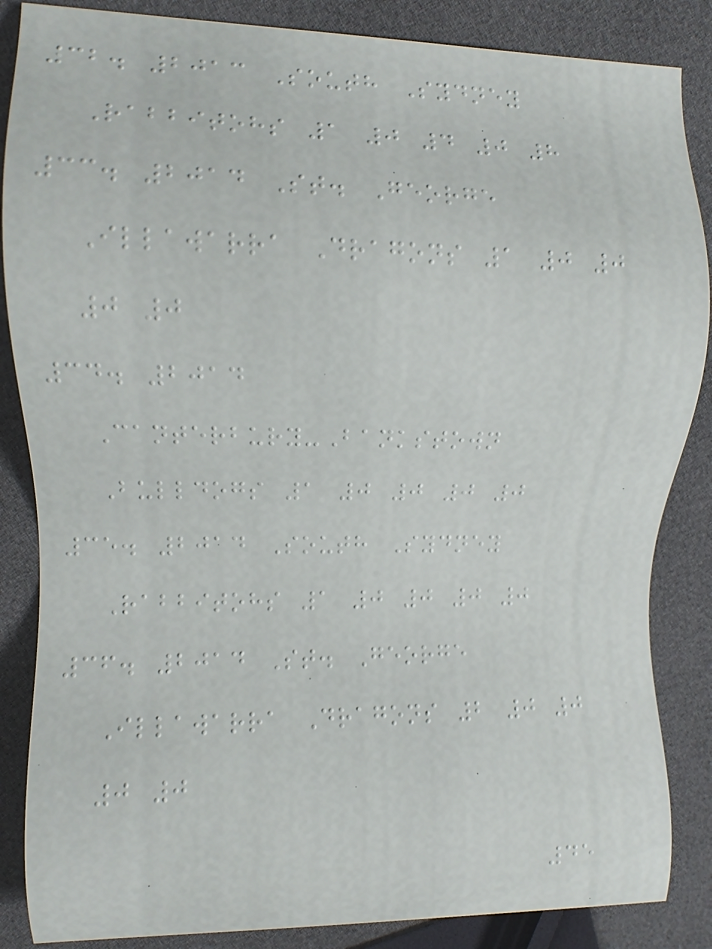32. 2013 South Sydney
Rabbitohs 1 0 4 0 8
33. 2014 St. George
Illawarra Dragons 1 0 0
0 0
34. 2014
Canterbury-Bankstown
Bulldogs 1 0 0 0 0
35. 2014 South Sydney
Rabbitohs 1 0 0 0 0
36. 2014 St. George
Illawarra Dragons 2 0 0
0 0
45
